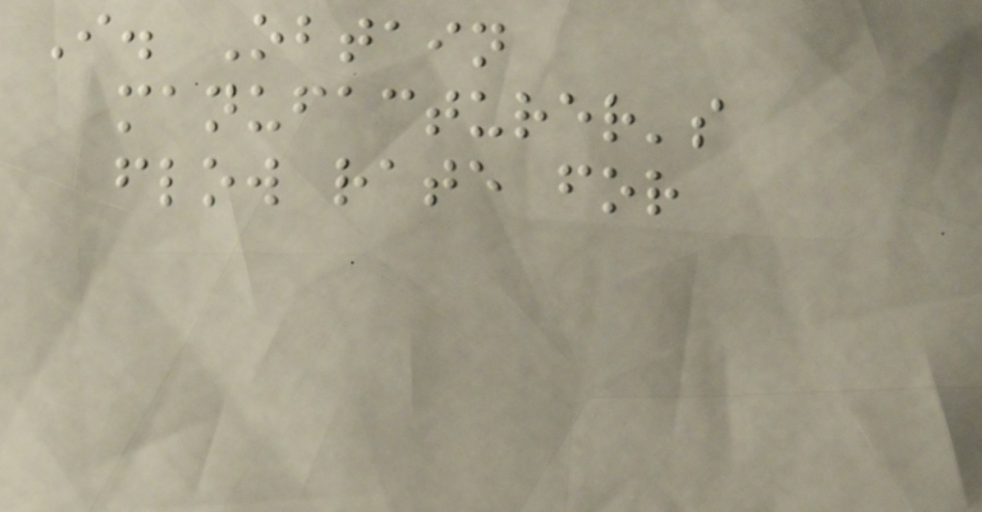I. Obtain
manufacturer's
flow rate for
